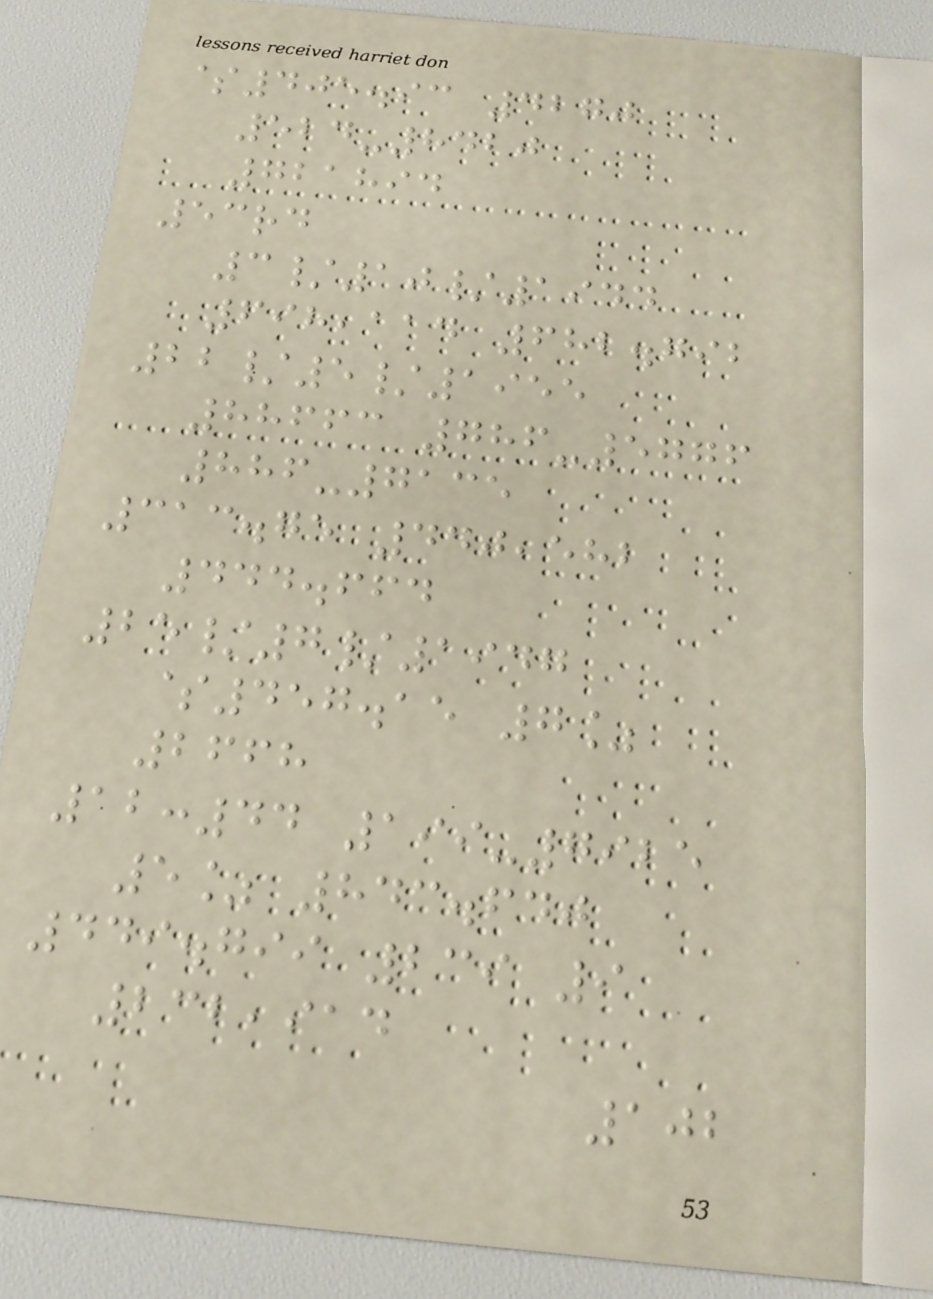$405.93 4270
524-8420
721894
53rd
3/10/1944
698,114 682.792
22/5/1955
88663 786-5776
886-7135
313.75 440,582
444.664
25/7/1947
$457.15 7%
2668
12:44 199-7925
5% 843.640
449.799 239 9
232,914
102
